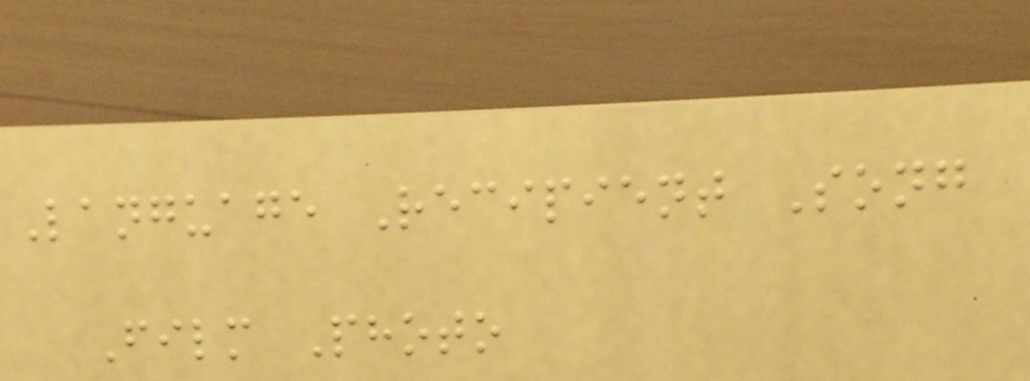Language Recipient Song
Film Photo
